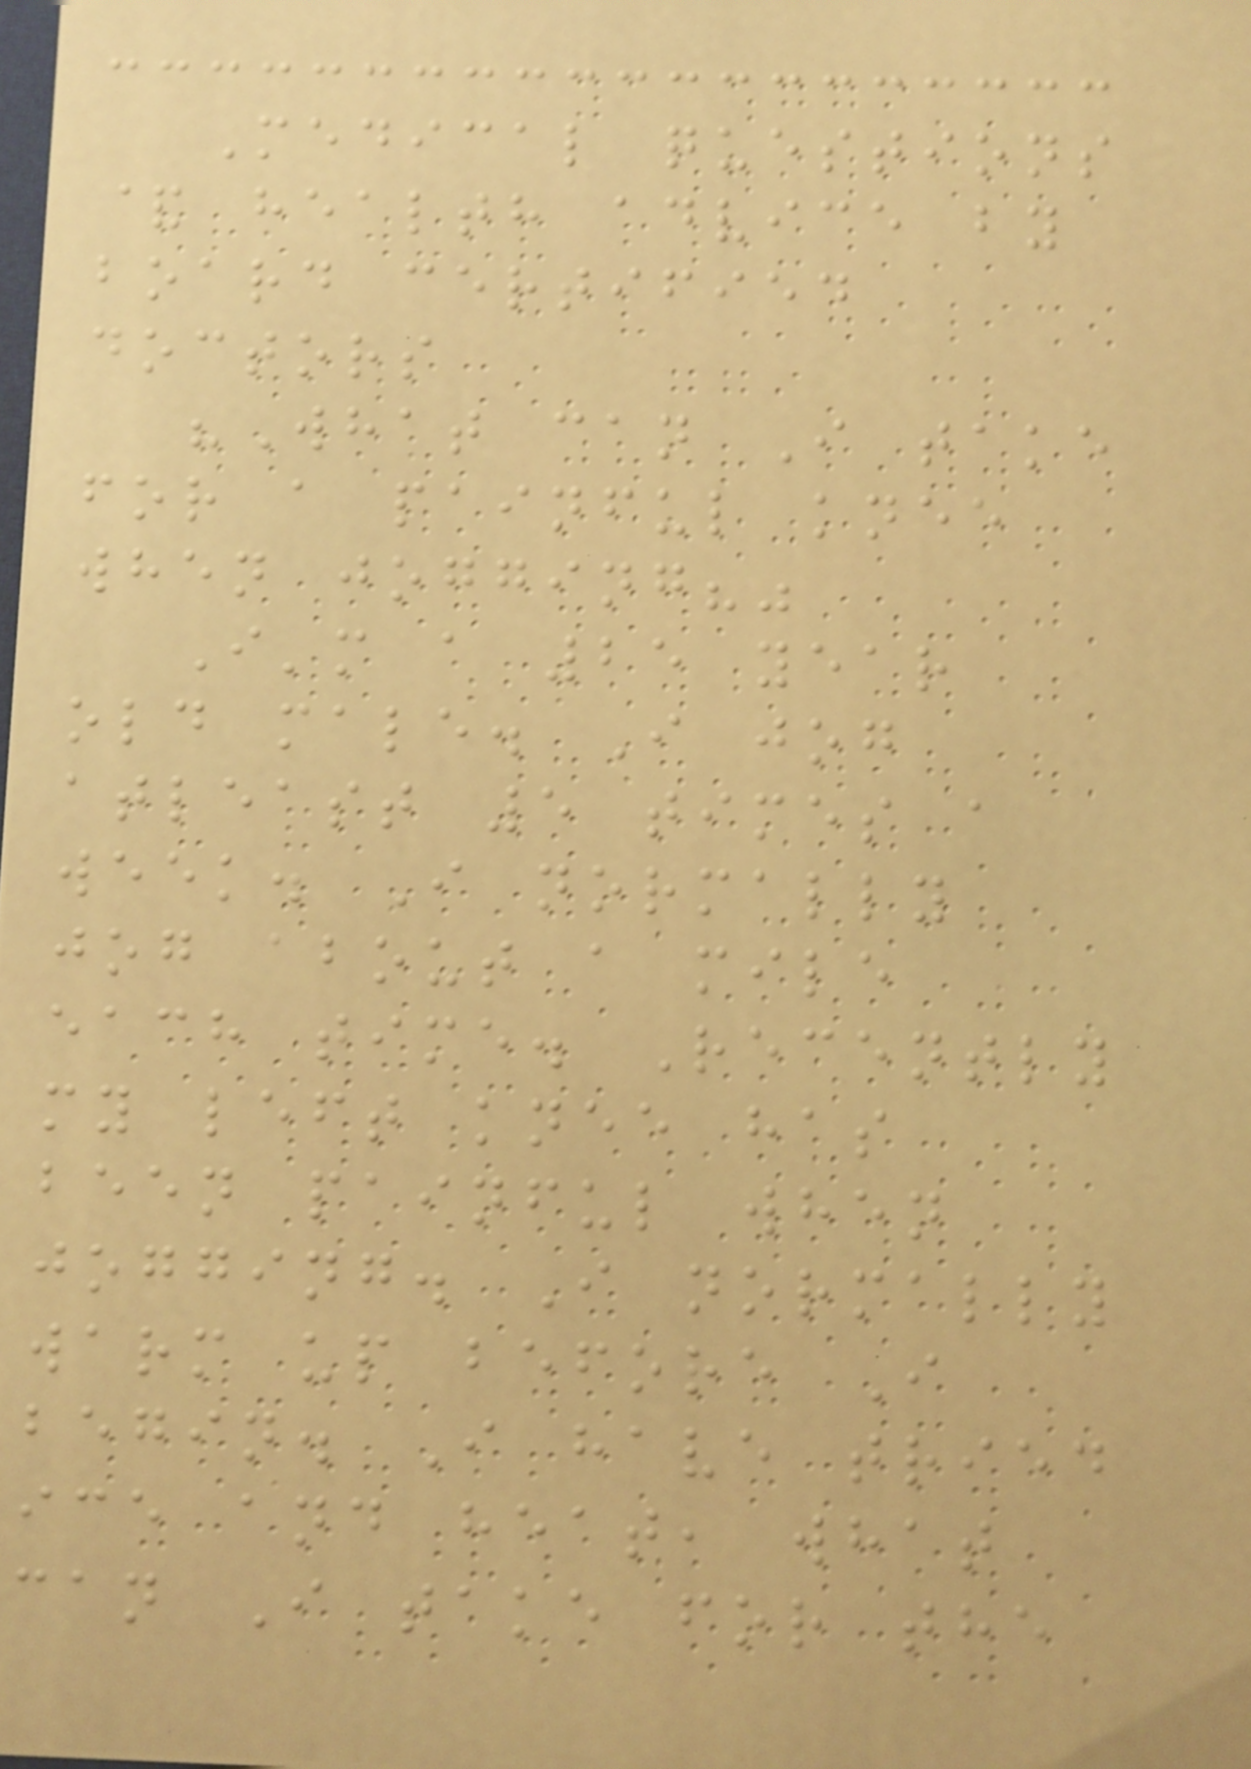Medical questions
& health advice by
board certified
doctors
"What can I take
for a painful knee
when jogging?"
I'm a 25 year
old male. I jog
atleast 5 times a
week. I normally
jog about a mile
each time. Recently
my left knee has
been painful when
jogging. I normally
warm up before I
begin. I have tried
ice and heat, what
can I take for the
